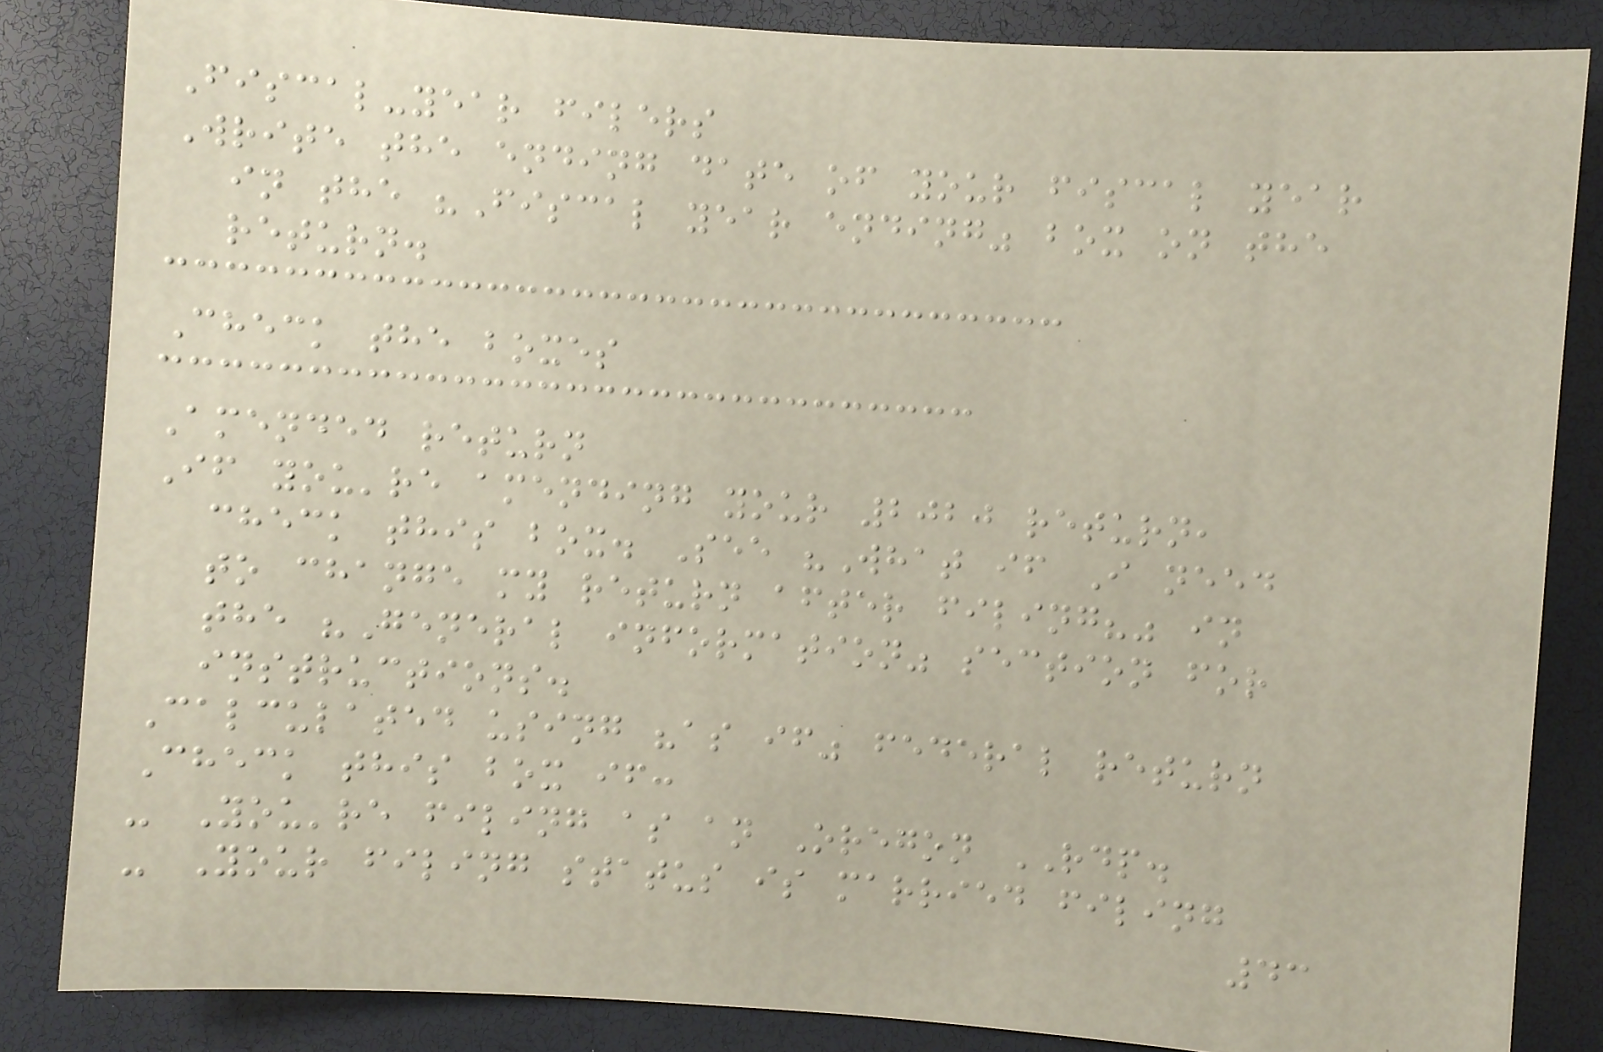Fiscal-year filers
Write the ending date of your fiscal year
in the "Fiscal year ending" box on the
return.
Check the boxes
Amended return
If you're amending your 2020 return,
check this box. See "What if I need
to change my return after filing?" in
the "General information" section for
instructions.
Calculated using "as if" federal return
Check this box if:
- You're filing as an Oregon RDP.
- Your filing status is married filing
43
